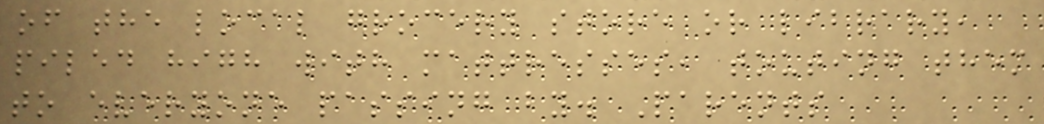of the local grocery store or library,
piled high with mattresses, touting them
to everyone passing by. Parents
